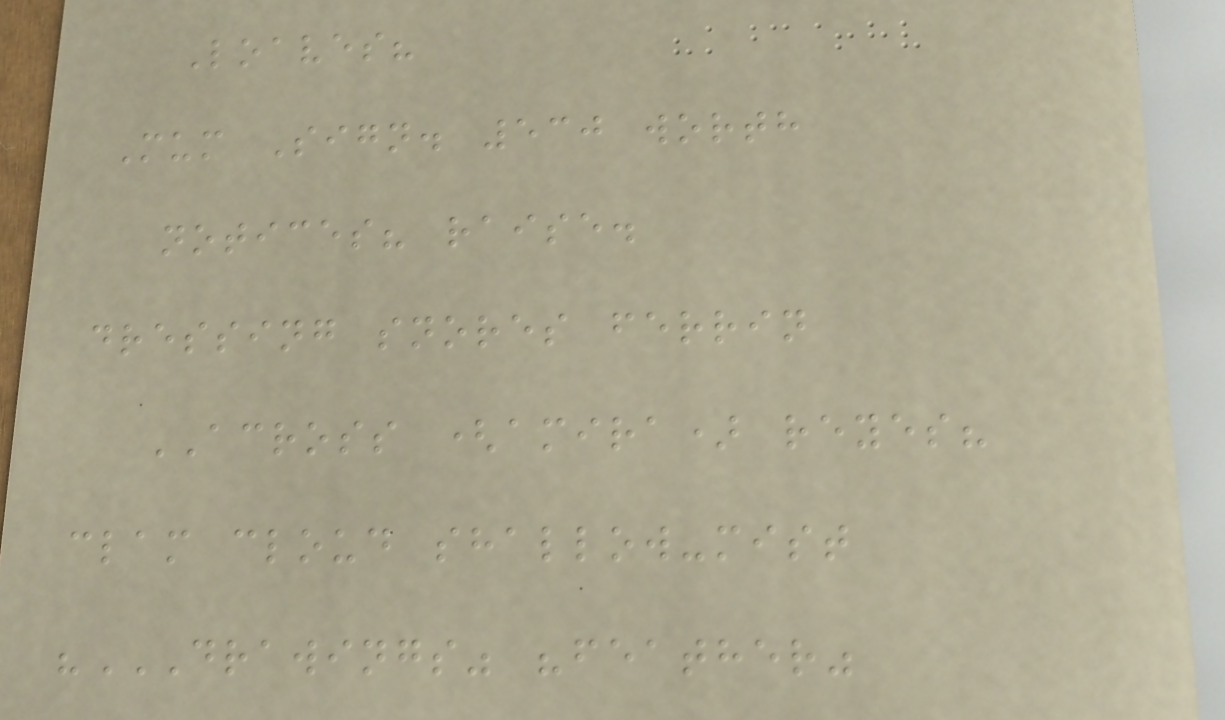Loaves?
Mum Sign. 530 worth
notices? raise.
dressing snores ferrin
ACROSS (amira) reyes?
clam cloud shallow-mist
"DRAWINGS" "FEATHER"
